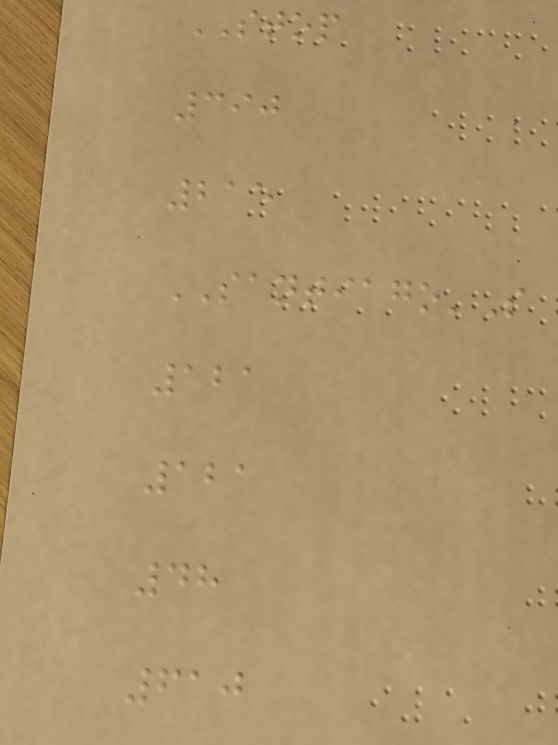STOP
390
215
SANTIAGO'S
121
121
48
610
